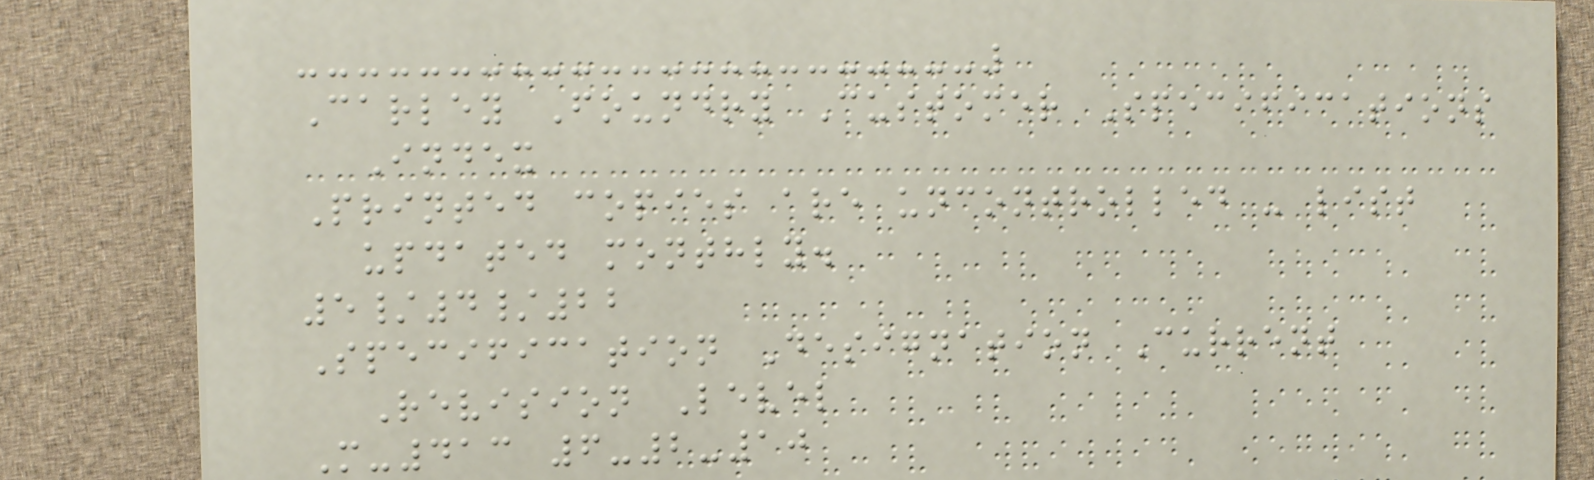Carley Foundry Customer Specifications
Index
Printed copies are uncontrolled - list
updated monthly.
5/4/22
Specification Designation Current
Revision Level
M-413 6-2-10
